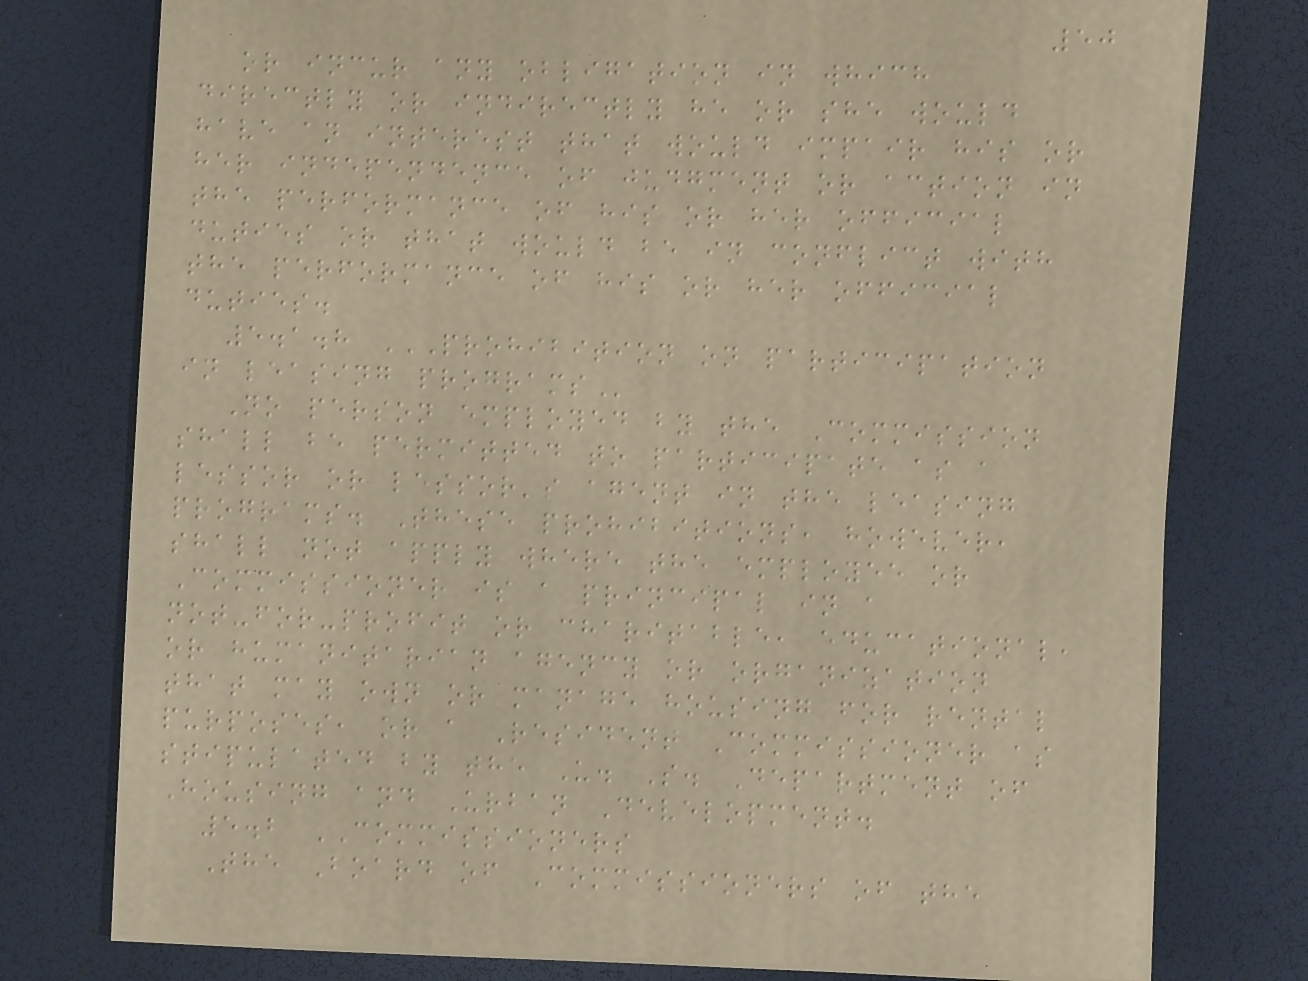50
or incur any obligation in which
directly or indirectly he or she would
have an interest that would impair his or
her independence of judgment or action in
the performance of his or her official
duties or that would be in conflict with
the performance of his or her official
duties.
5.1.8 PROHIBITION ON PARTICIPATION
IN LEASING PROGRAMS
No person employed by the Commission
shall be permitted to participate as a
lessor or lessor's agent in the leasing
programs. These prohibitions, however,
shall not apply where the employee or
Commissioner is a principal in a
not-for-profit or charitable, educational,
or humanitarian agency or organization
that may own or manage housing for rental
purposes, or a Resident Commissioner as
stipulated by the U. S. Department of
Housing and Urban Development.
5.2 COMMISSIONERS
The Board of Commissioners of the
